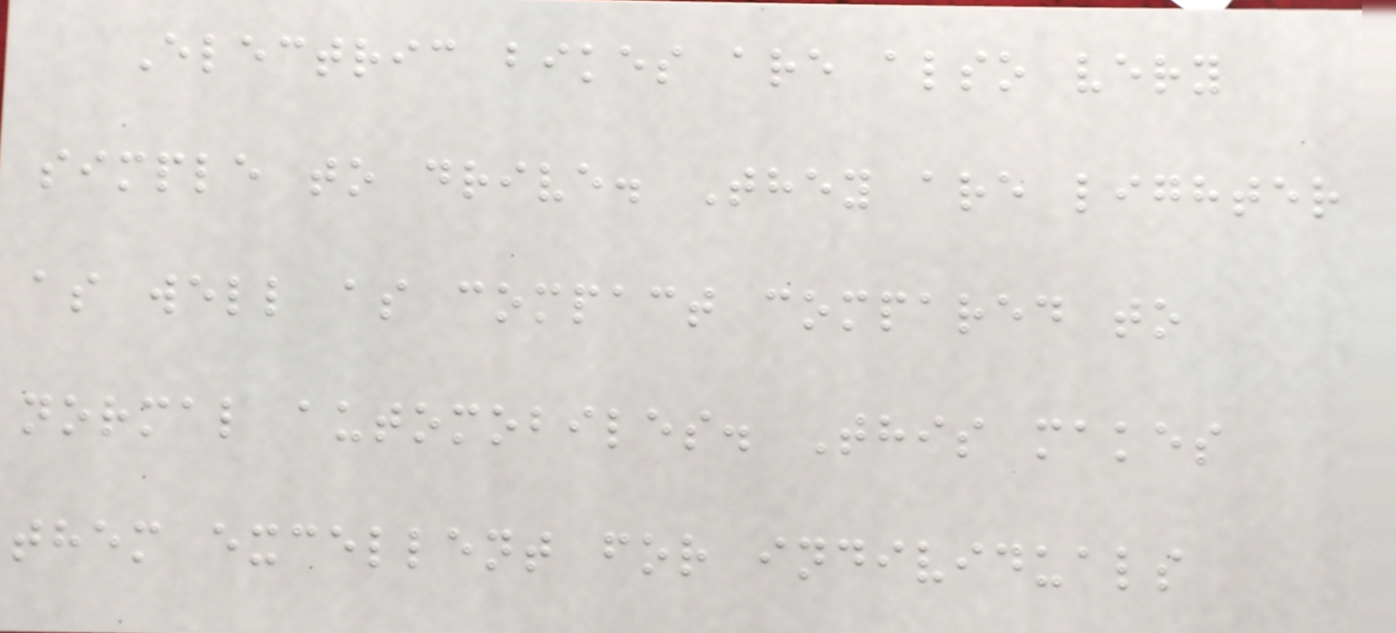Electric bikes are also very
simple to drive. They are lighter
as well as compact compared to
normal automobiles. This makes
them excellent for individuals
